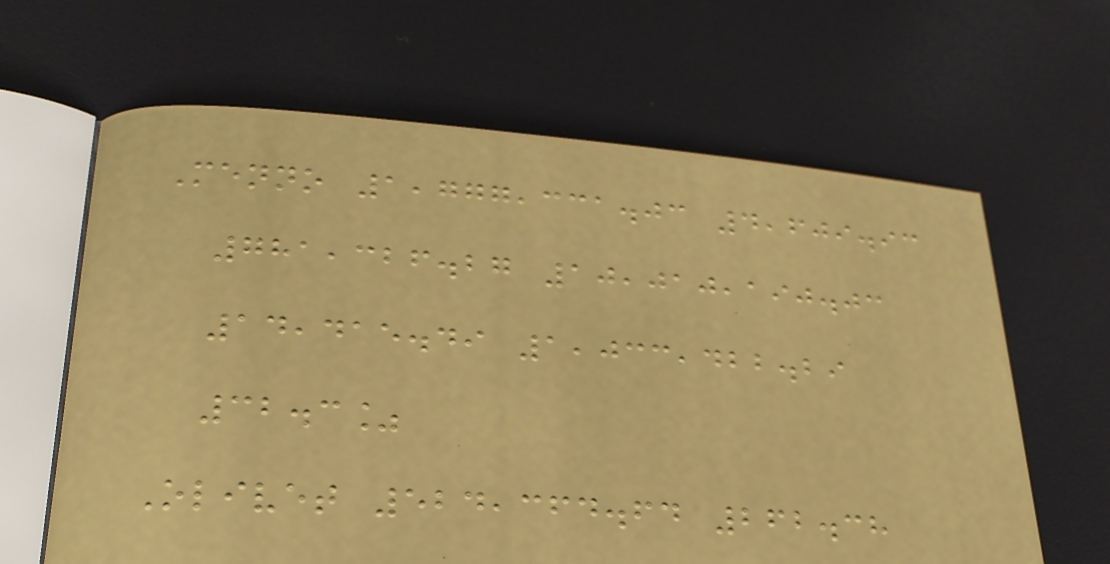Menno 1,777,331.03 4,609.93
781,326.27 10,010,190.03
14,415.49 1,033,422.29
32.3%
Olivet 524,364.64 262.38
